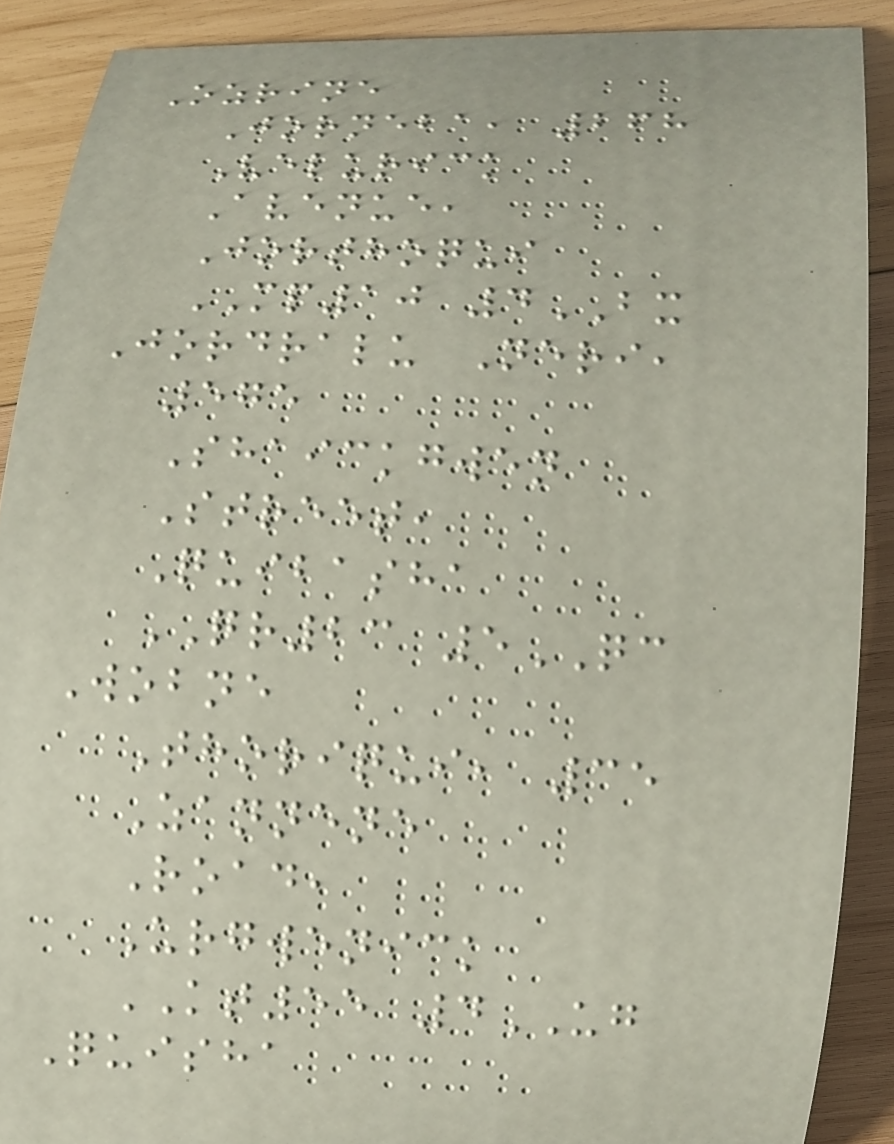Ozrine
Jorneba, 268
Velurick
Avenue,
Jorthoqui
MP10 4BX
Jordralu Neri,
575
Shaickgwen
Street,
Quibasha
QR23 5QC
Wobne
Thoriqui, 35
Zannene
Road,
Urgwenick
KT55 4UG
Quisha
